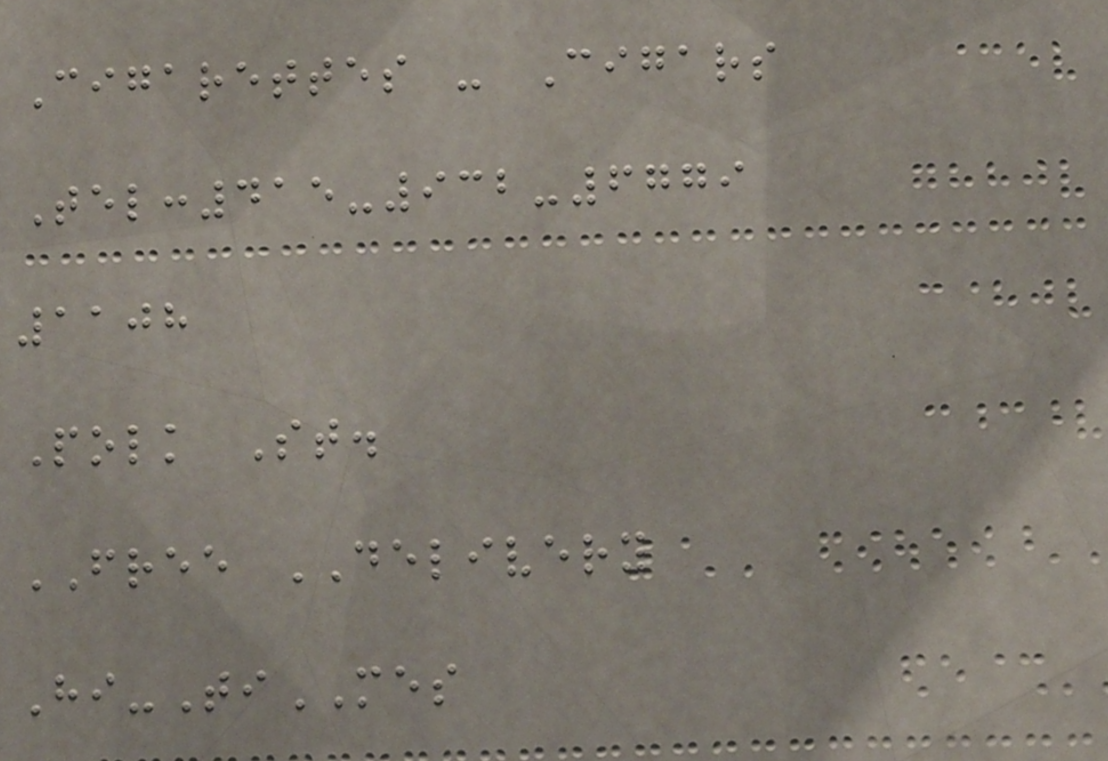Cigarettes - Cigars
Tel:415-932-6779
1108
Polk St.
FREE DELIVERY
Hi-TiMES
